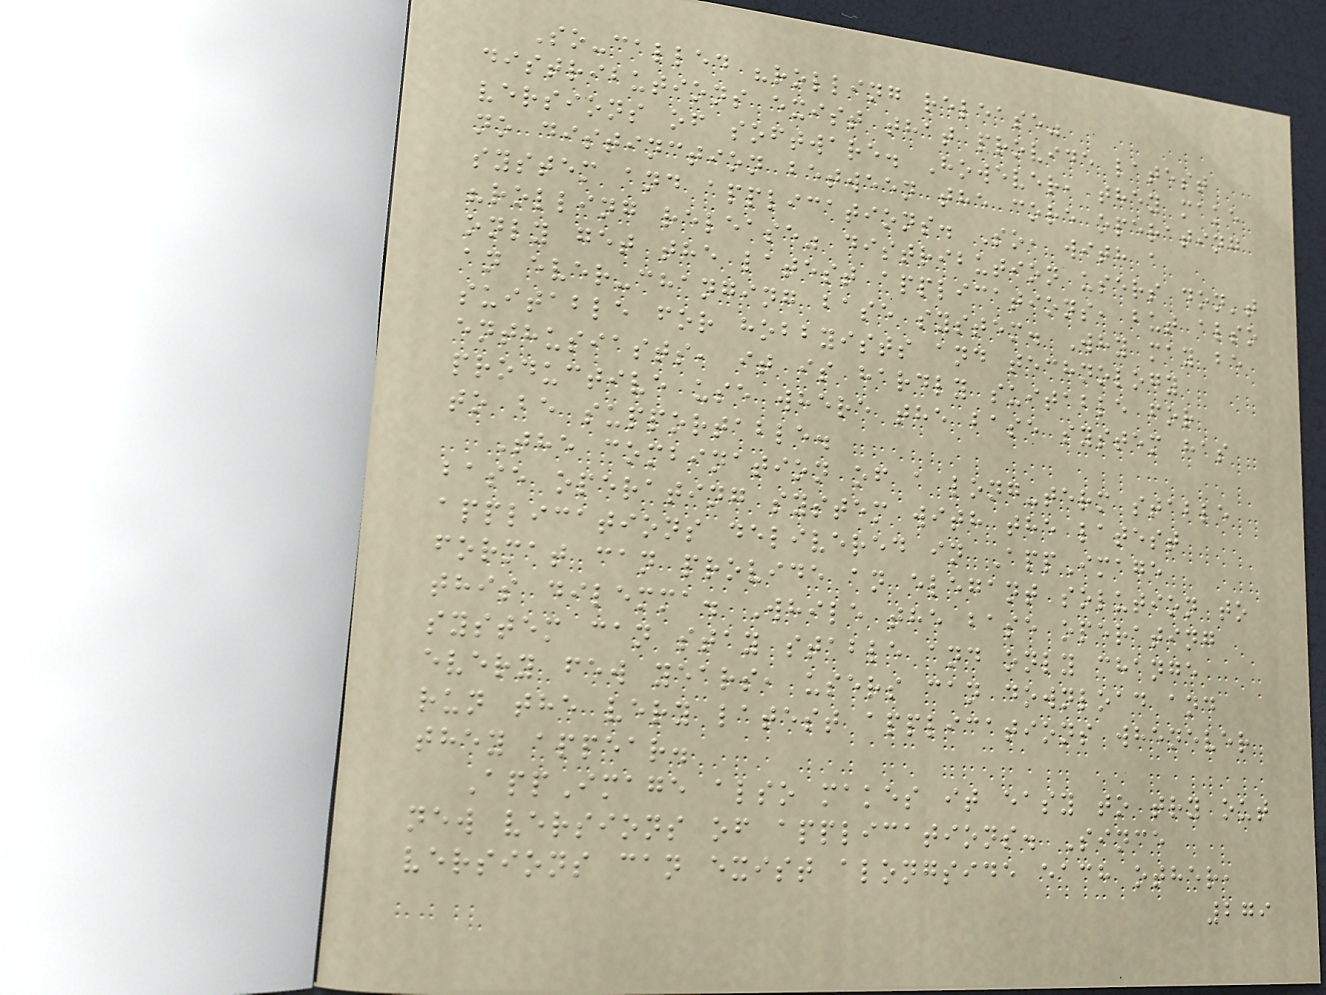So-called "rolling release"
distributions exist that provide latest
versions of software. However, they make
no distinction between the core operating
system and applications. So, with a
"rolling release" distribution users don't
only get the latest applications, but also
an ever-changing base system. Why may be
suitable for hobbyists and technology
enthusiasts, it is hardly suitable for
productive use where the base system has
to be supportable.
The combination of a long-term stable
base operating system with the latest
applications delivered in AppImage
format can provide an elegant solution to
this dilemma. While the base operating
system can stay stable and only change
every few years, users can download and
run the very latest applications whenever
they appear.
AppImage also makes it easy to try out
new versions of applications. Since
versions can exist alongside each other,
279
